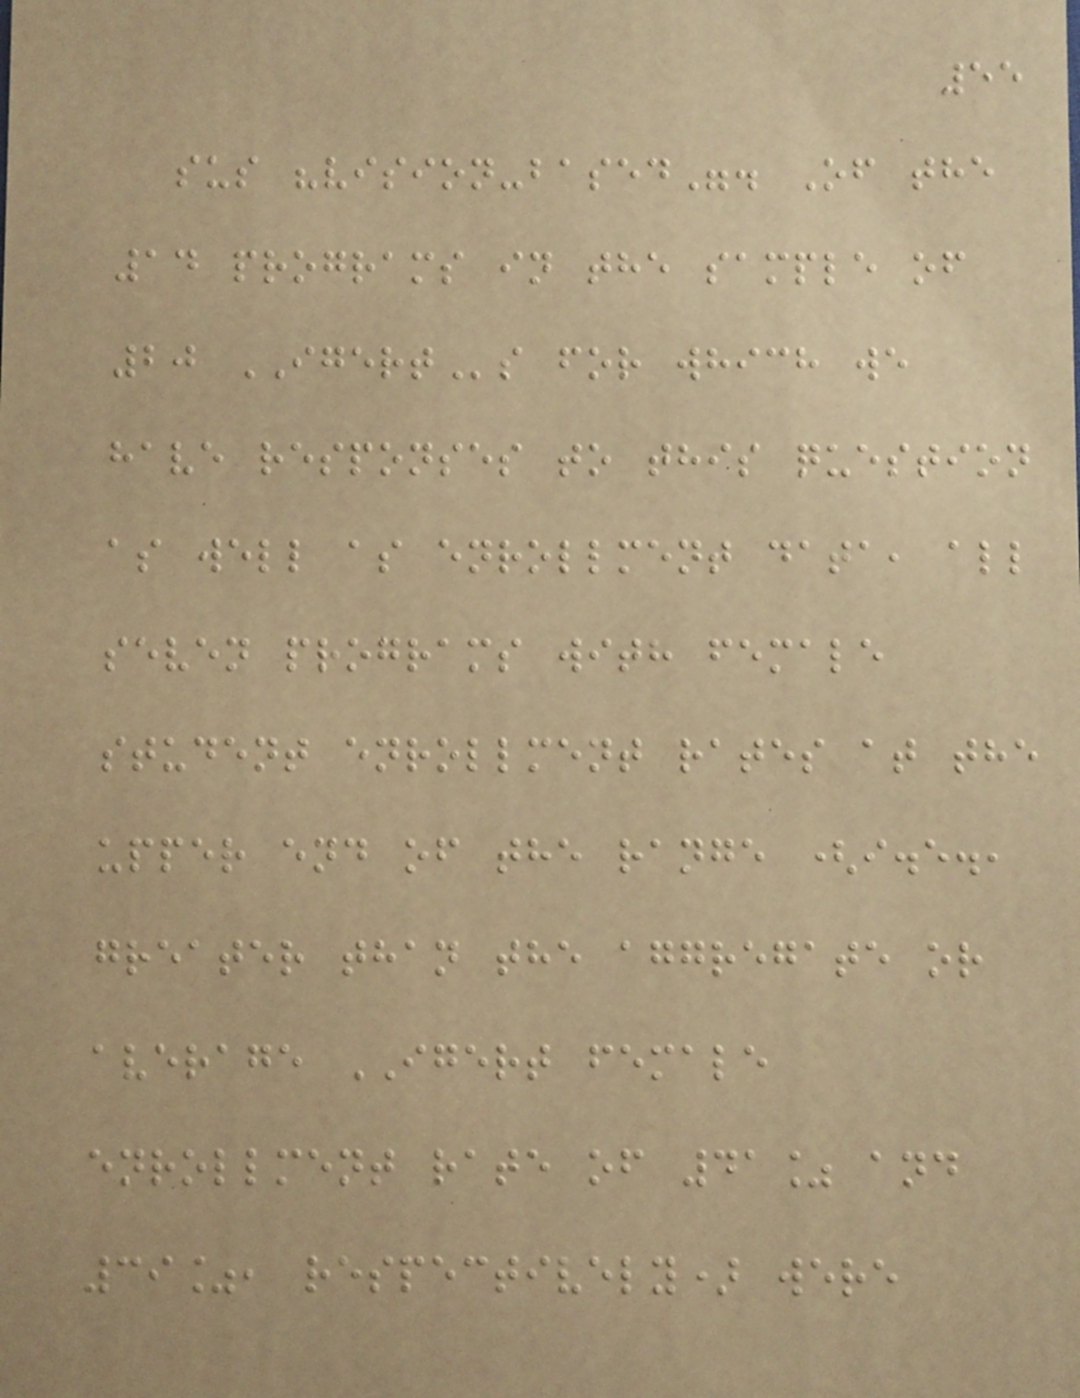55
sus "vision-based". Of the
14 programs in the sample of
20 IGERTs for which we
have responses to this question
as well as enrollment data, all
seven programs with female
student enrollment rates at the
upper end of the range (i.e.,
greater than the aggregate or
average IGERT female
enrollment rate of 41% and
39%, respectively) were
